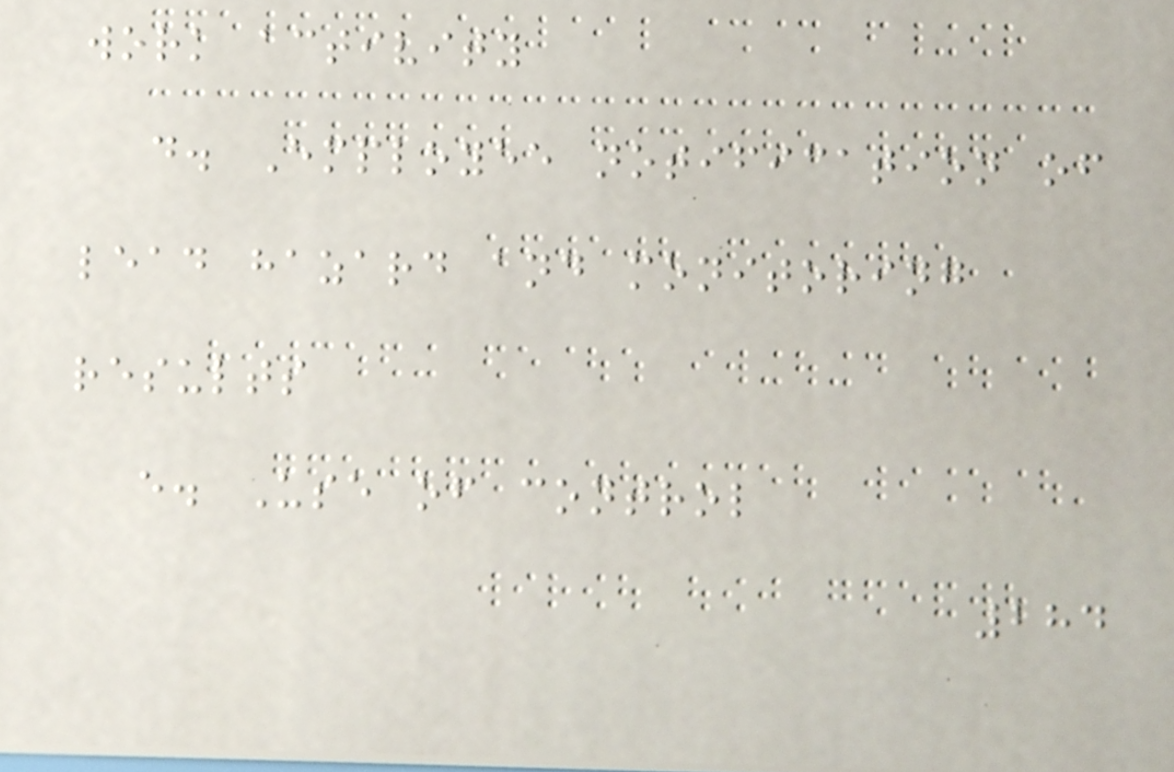work activity
d. Employee notification of
lead hazard and monitoring
results
e. Use of control
284
